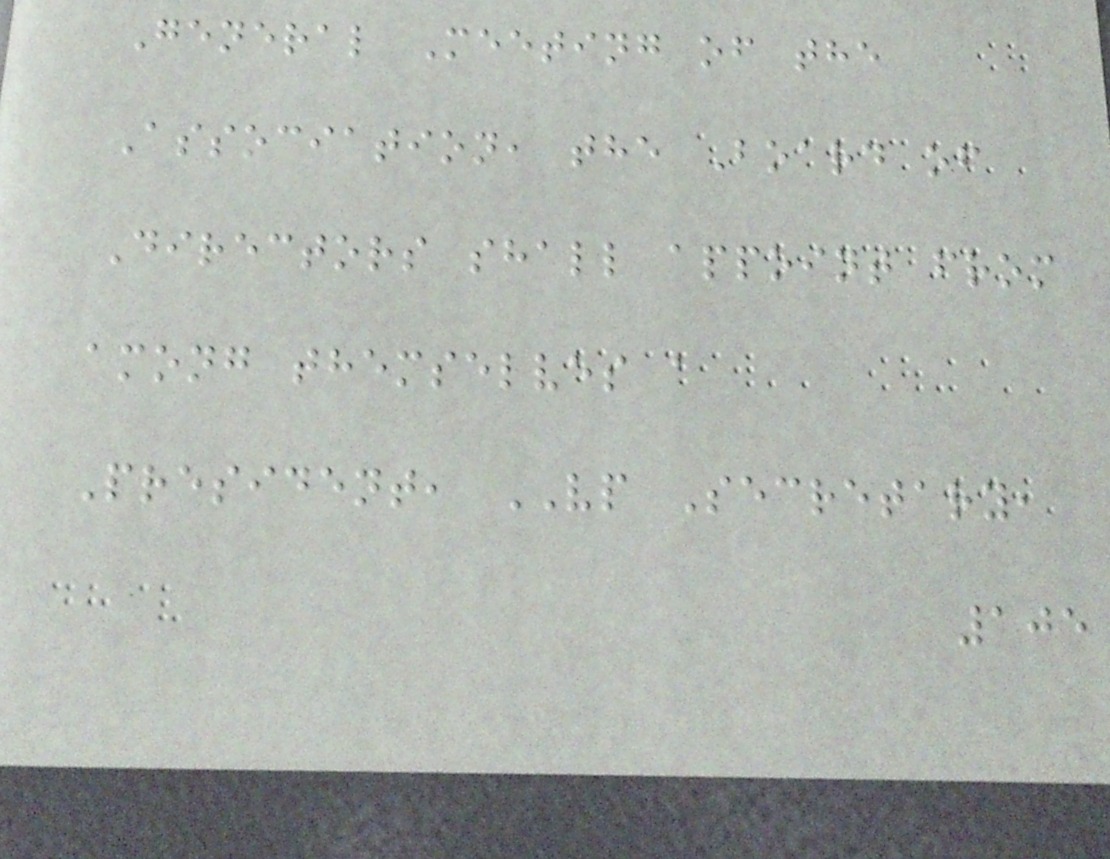General Meeting of the
Association, the Board of
Directors shall appoint from
among themselves a
President, VP Secretary,
105
